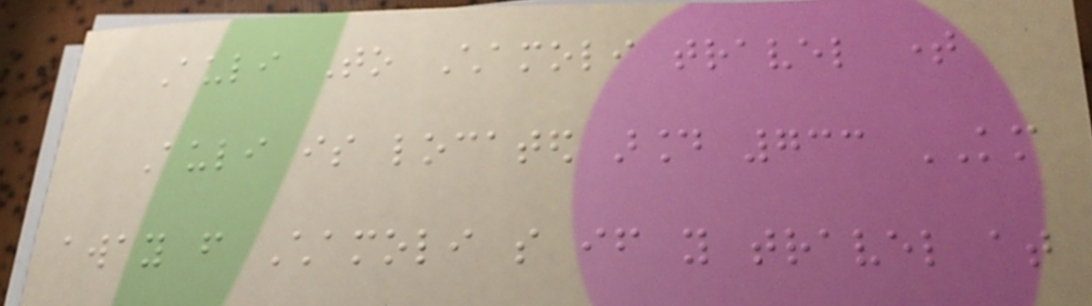Auli To Chamoli travel time
Auli is located around 733 KM
away from Chamoli so if you travel at
